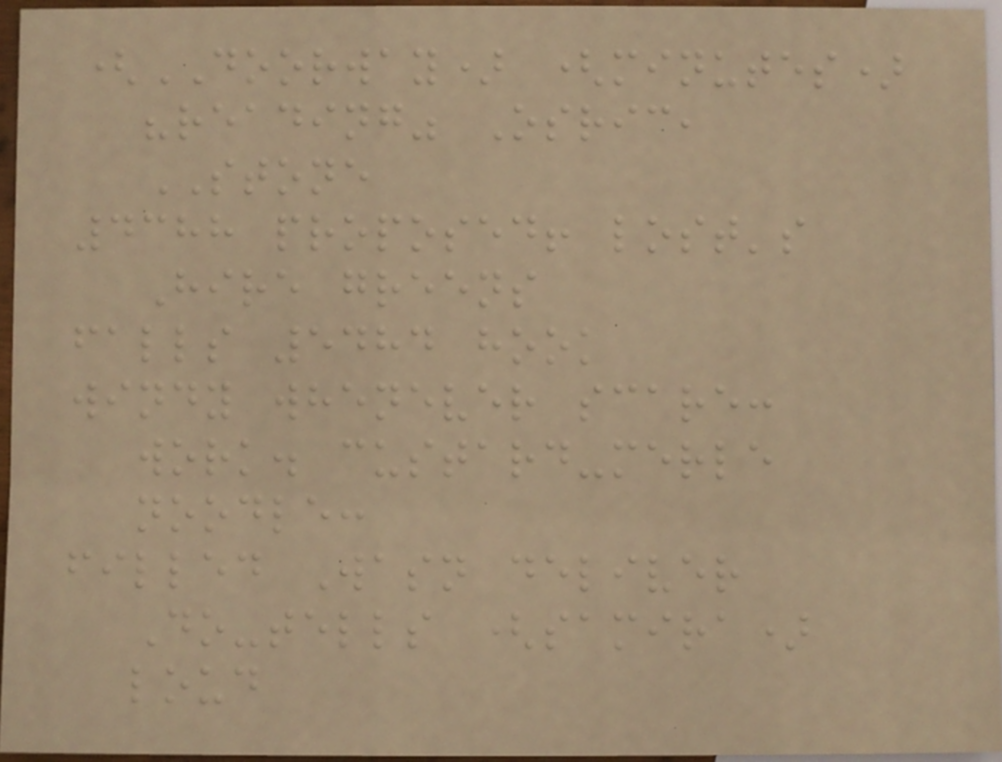(DOORWAY) (minutes)
"reading" Osric,
STONE
4388 proposed! lost's
Hire greens
falls 5484 hook
windy whenever scare:
work. custard-merle
noodle:
filled Wasn deliver
Do-tells (samira)
loud
